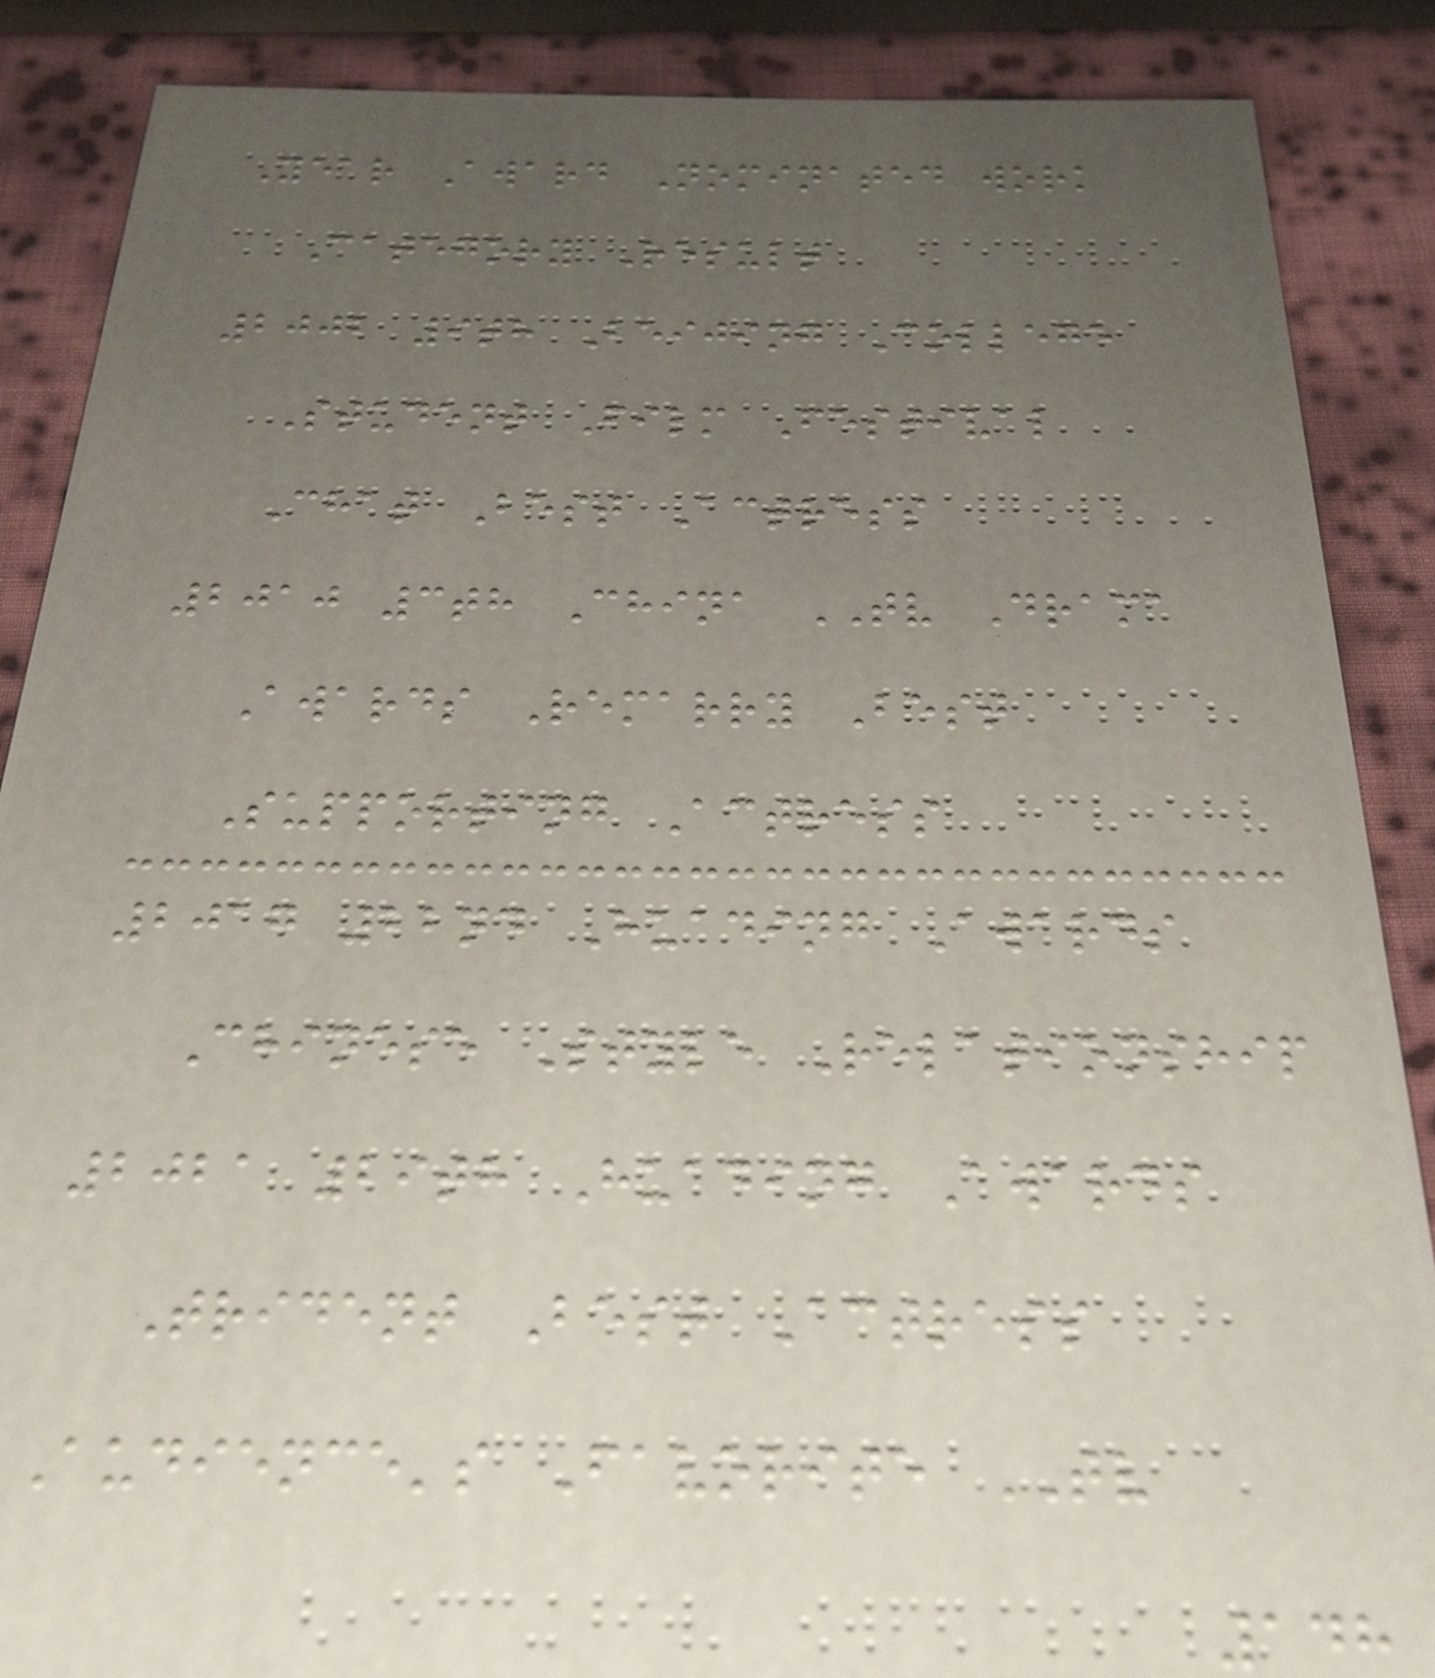Year Award Nominated work
Category Result
2002 9th Beijing College
Student Film Festival
Chat Best Actress
2010 3th China TV Drama
Awards Remarry Best
Supporting Actress
2017 22nd Huading Awards
Chinese Style Relationship
2021 29th Huading Awards
Trident Best Actress
Audience's Favorite TV
148
